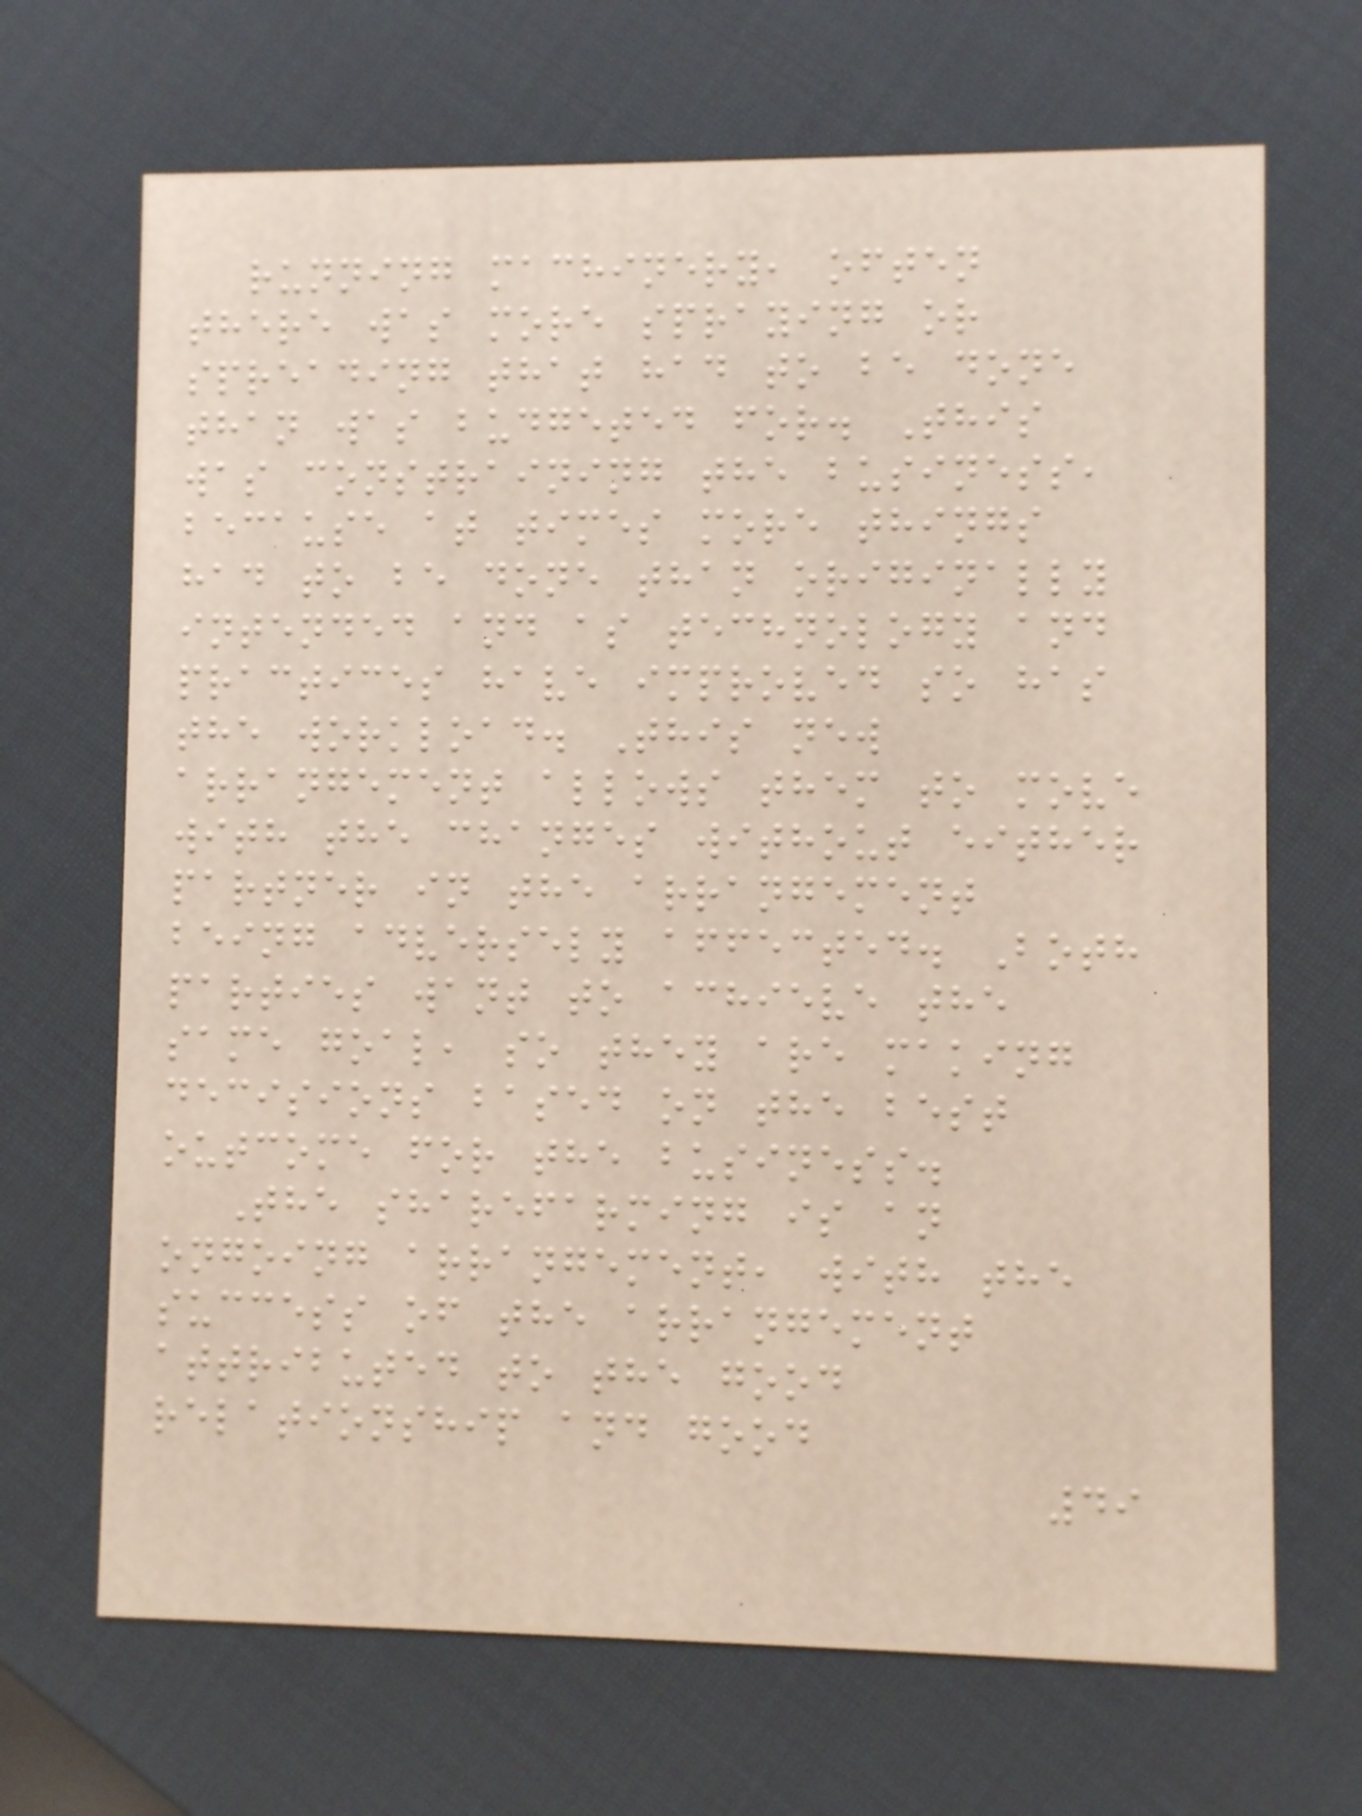running machinery, often
there was more spraying or
spreading that had to be done
than was budgeted for. This
was constraining the business,
because at times more things
had to be done than originally
intended and as technology and
practices have improved so has
the workload. This new
arrangement allows them to move
with the changes without either
partner in the arrangement
being adversely affected. Both
parties want to achieve the
same goal, so they are making
decisions based on the best
outcome for the business.
The sharefarming is an
ongoing arrangement, with the
success of the arrangement
attributed to the good
relationship and good
49
